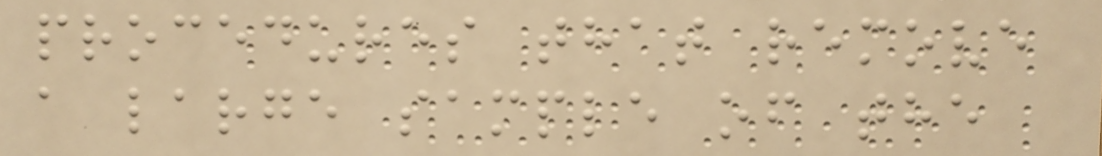procedures that remove
a large sample of the
